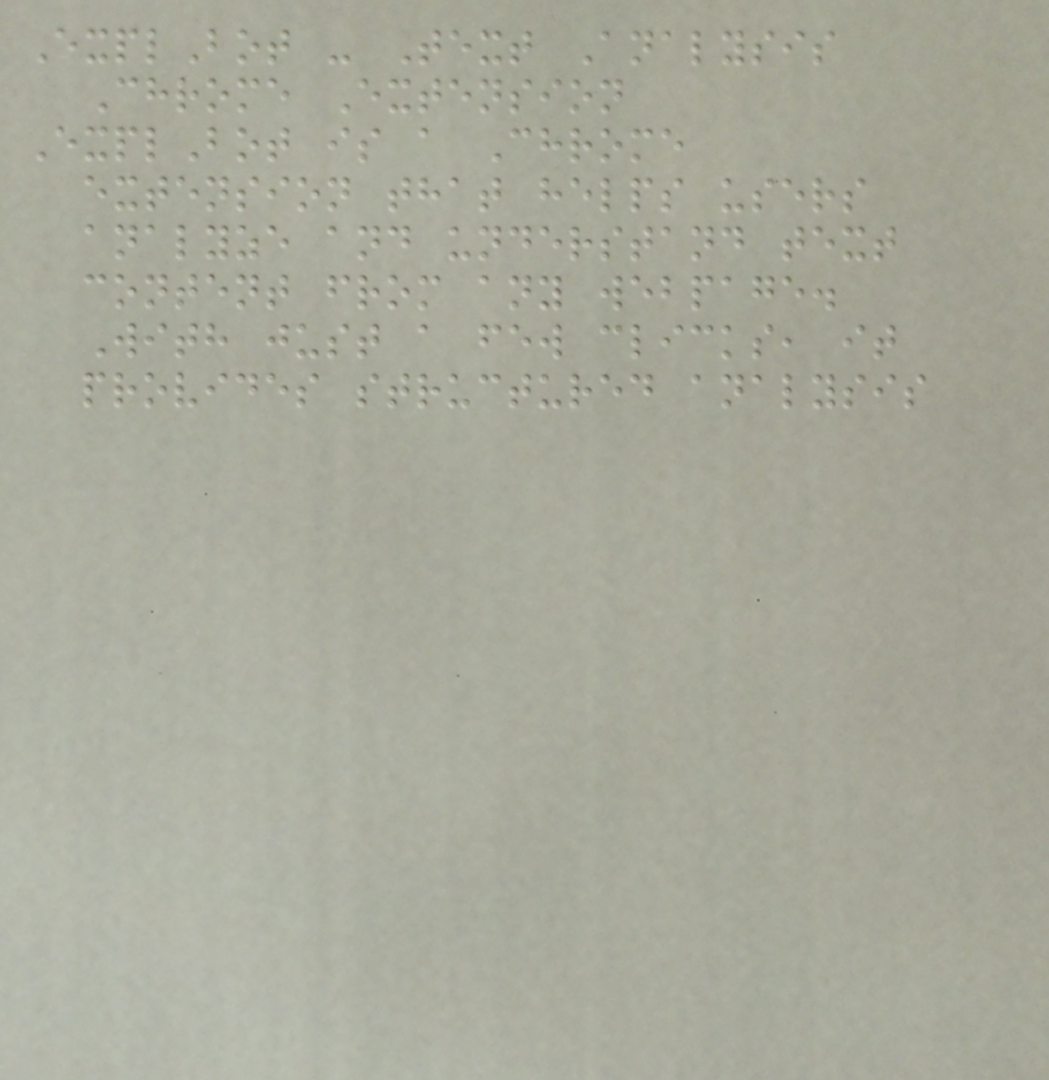ExplBot - Text Analysis
Chrome Extension
ExplBot is a Chrome
extension that helps users
analyze and understand text
content from any webpage.
With just a few clicks, it
provides structured analysis
